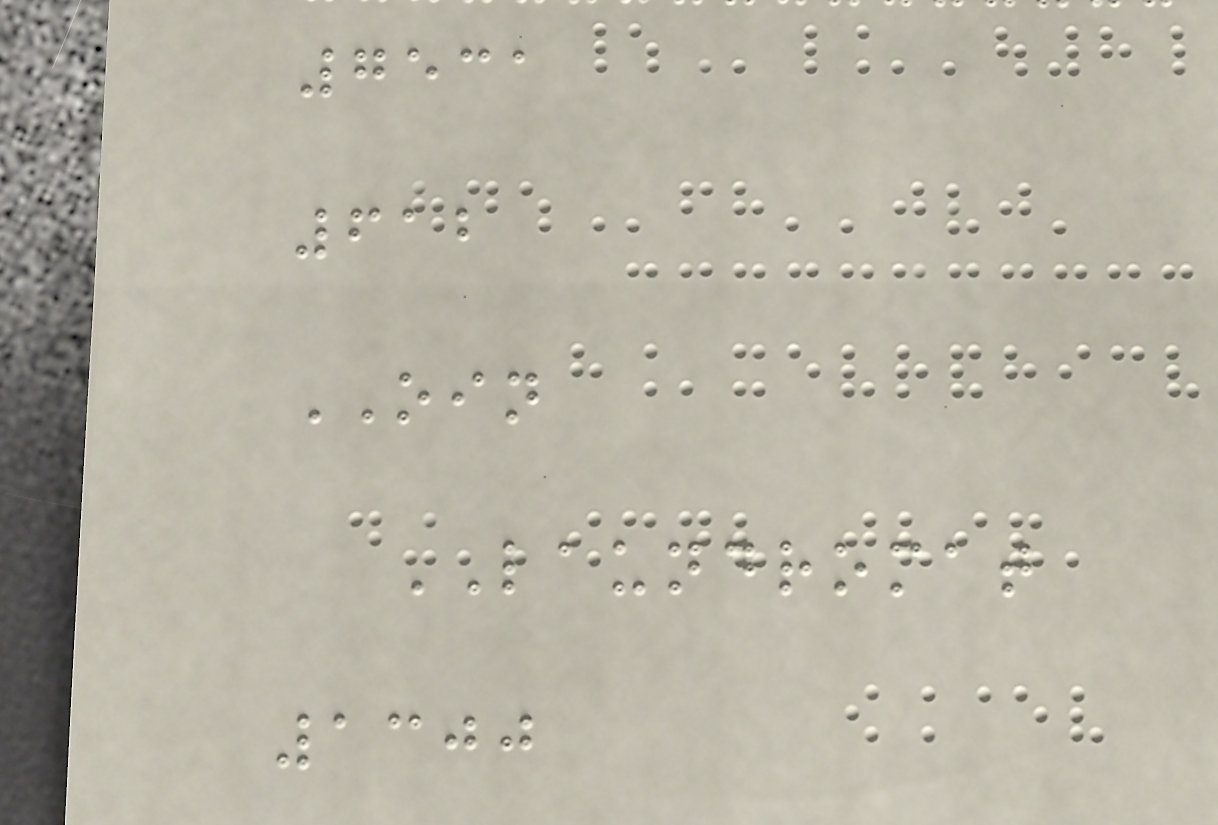7531
612
OIN
LAUNDROMAT
1300
